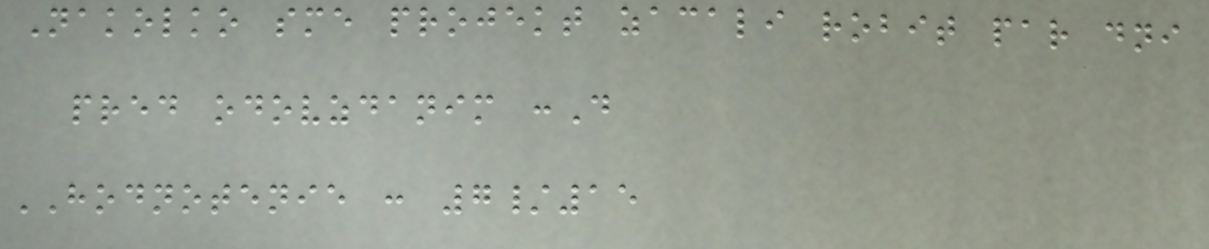Nakolko sme projekt zacali robit par dni
pred odovzdanim :D
HODNOTENIE : 7/15
